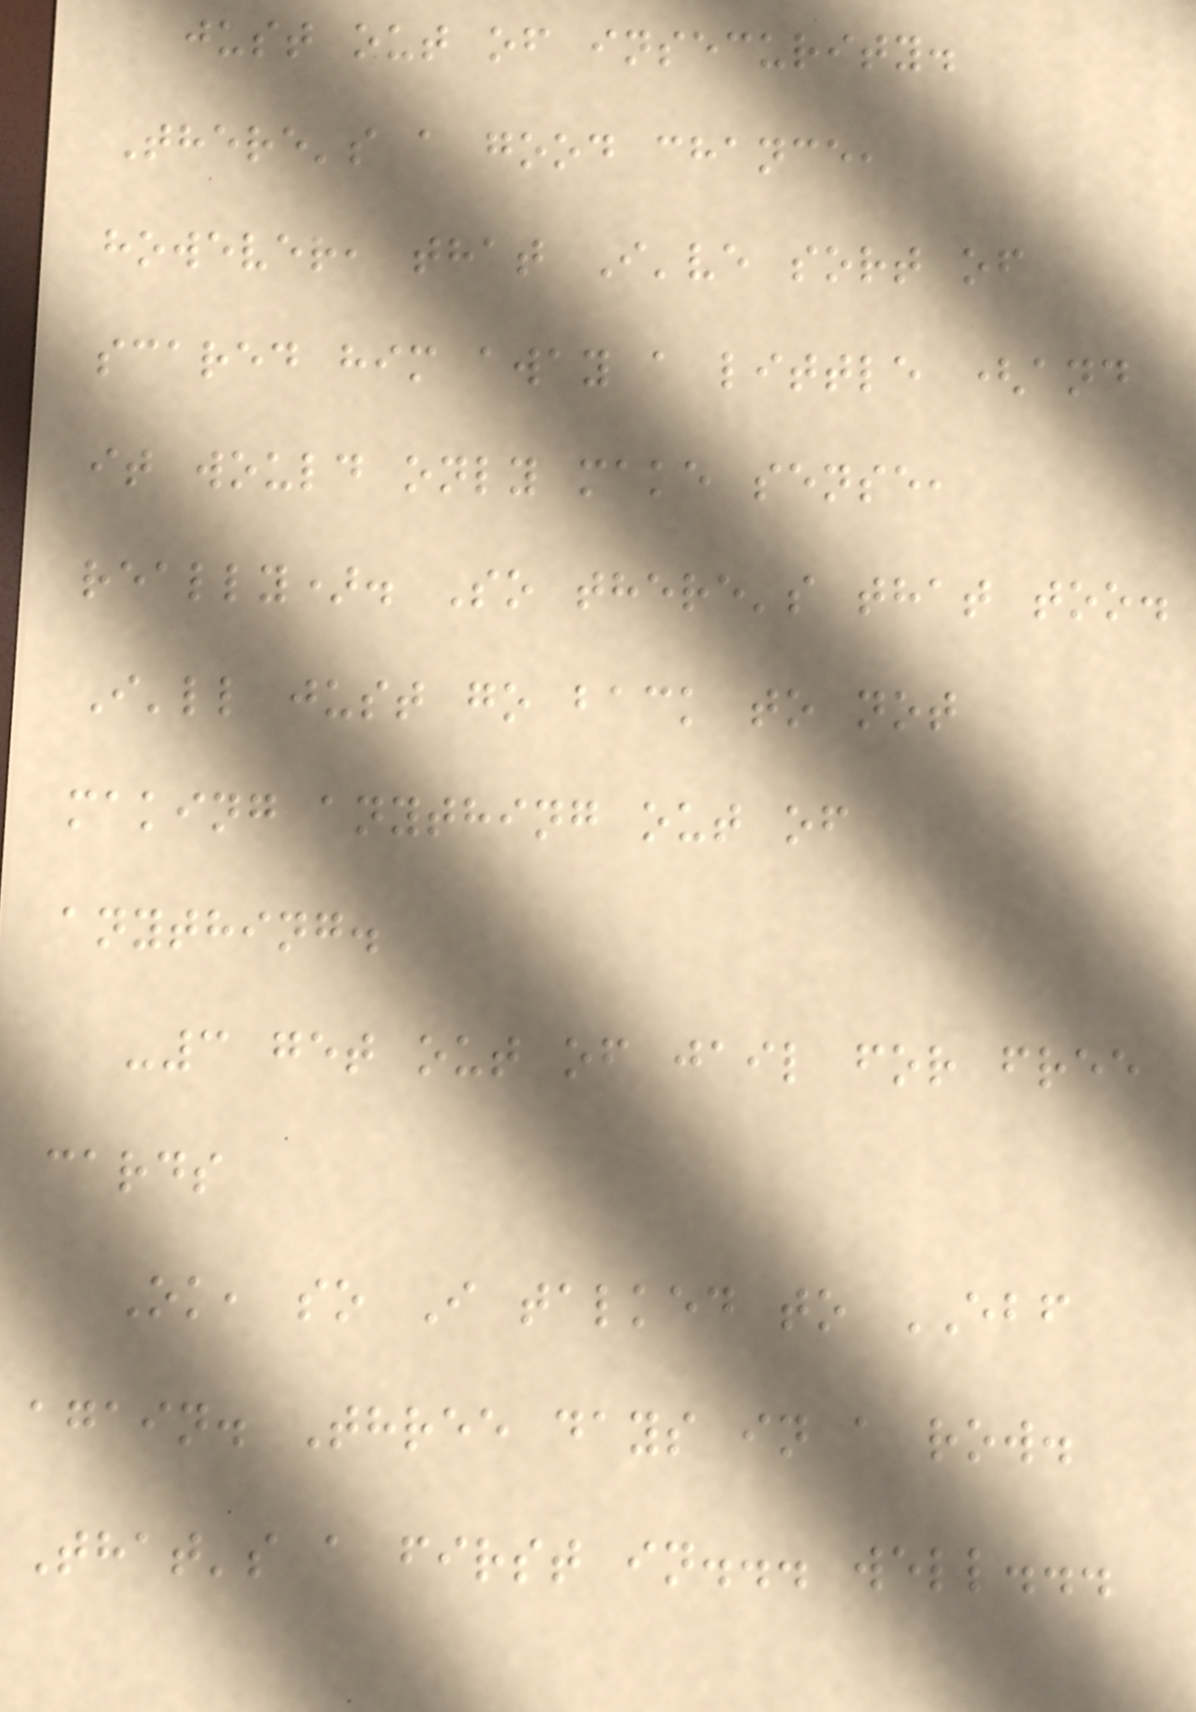just out of insecurity.
There's a good chance,
however, that I've sort of
scared him away a little (and
it would only make sense,
really). So there's that too.
I'll just go back to not
making anything out of
anything.
-3 get out of jail for free
cards
Ok, so I talked to EBF
again. Three days in a row.
That's a first in... well...
